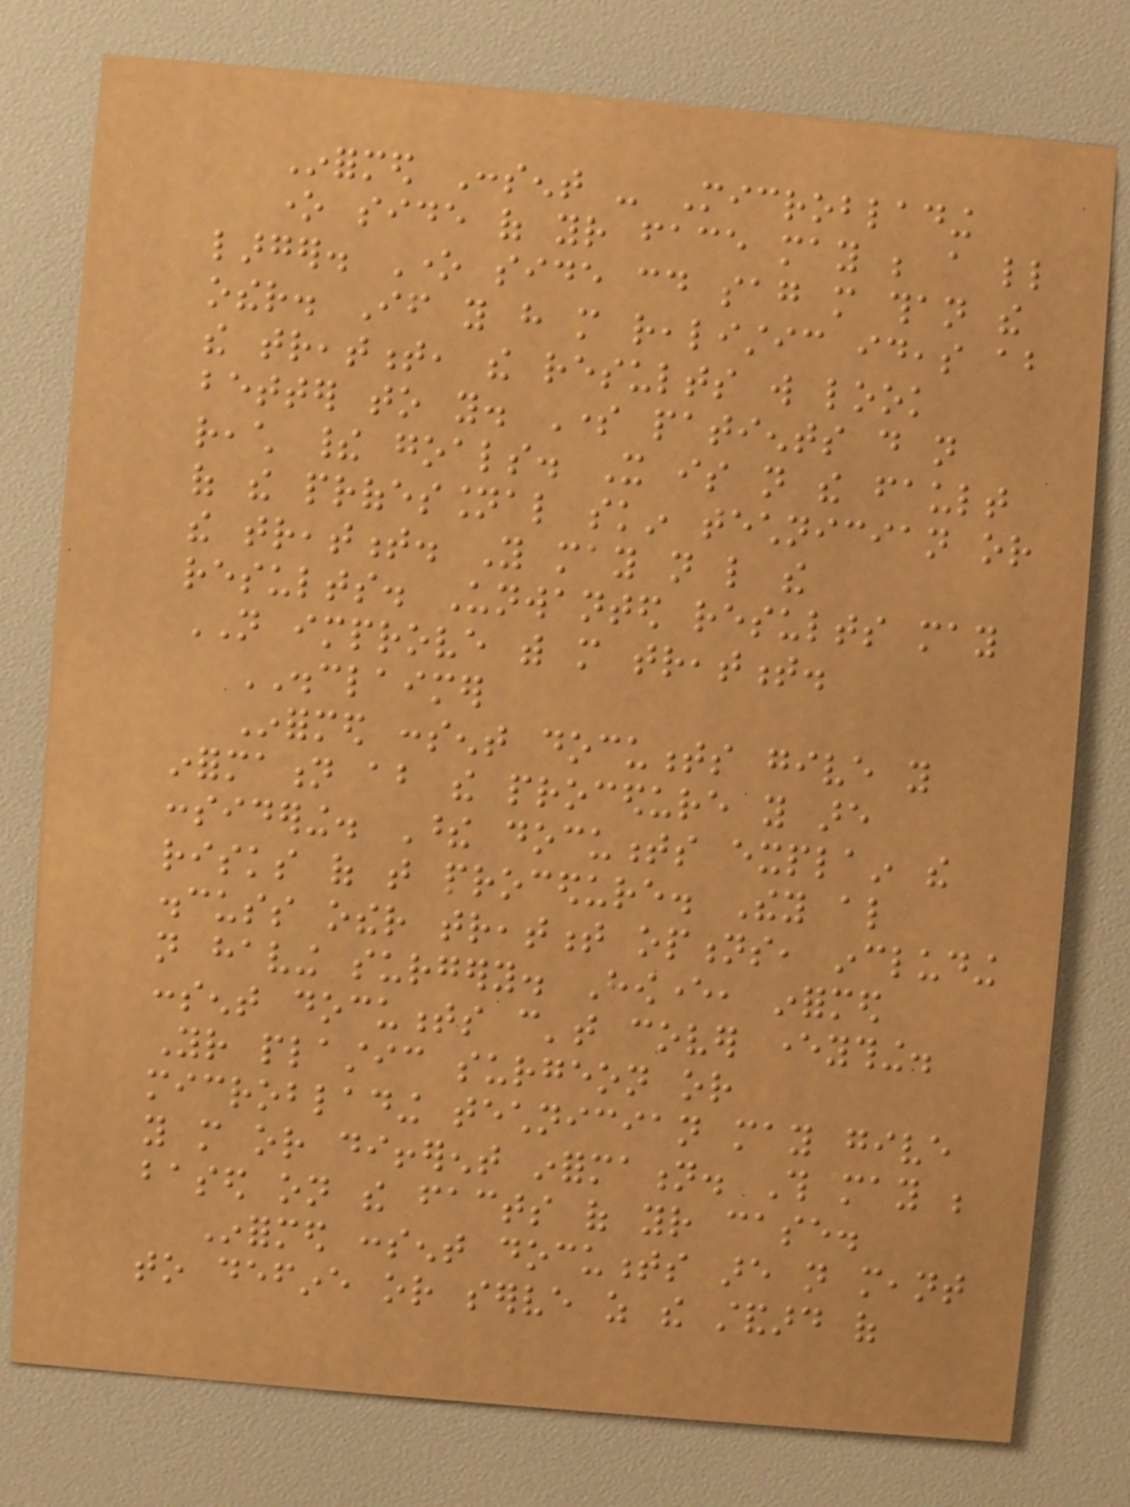Informed Consent - Microblading
one side of your face may be a little
larger. One side could sag more than the
other. If you have more realistic ideas about
the treatment, the results will look
better to you. Some patients do not
reach their goals. It is not the fault
of the professional skin technician or
the treatment. You may not like the
results. Unwanted results may
NOT improve with more treatment.
DISCLAIMER
Informed consent documents give you
information about the procedure you are
considering. These documents explain the
risks of that procedure. They also
discuss other treatment options, including
not having surgery. However, informed
consent documents can't cover everything.
Your plastic surgeon or
microblading technician may give
you more or different information. This may be
based on the facts of your case.
Informed consent documents are not meant
to define or serve as the standard of
